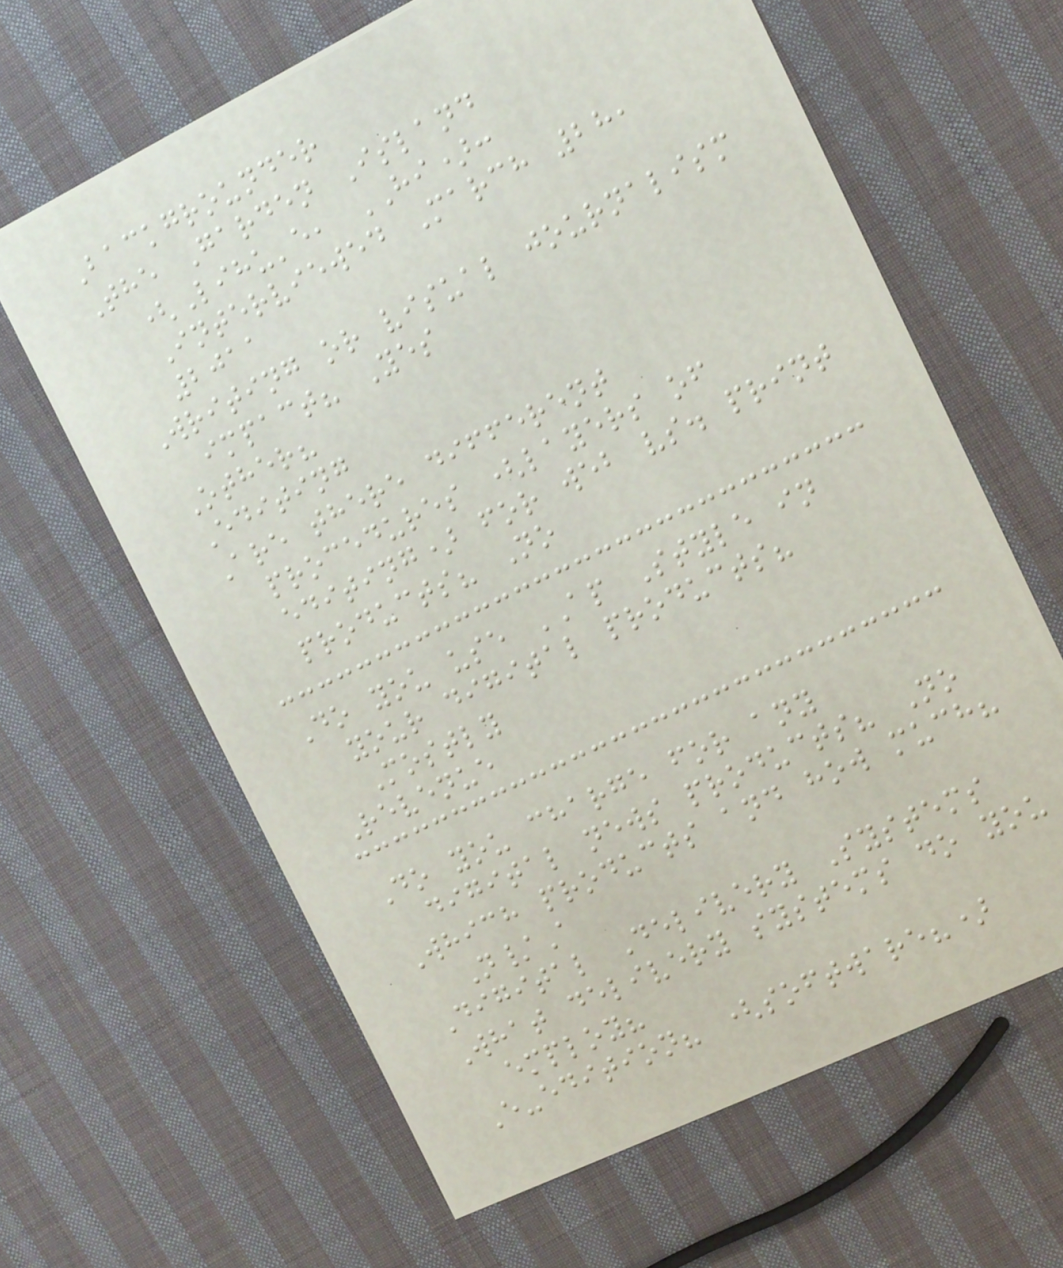Backgrounder
The Garden Island
(Lihu'e, HI):
Interviewed March 28,
2011
Writing or visual journalism
impact? Yes
Other?
Editing
Are there different
procedures (layers of
editing) for web vs. print
products? No
Do you use AP Style in
your digital products?
Mostly
Revenue
Do you charge for any
digital news products? No
Which products and how much?
N/A
Digital Delivery Systems
What delivery systems do you
employ?
E-edition? (software?)
